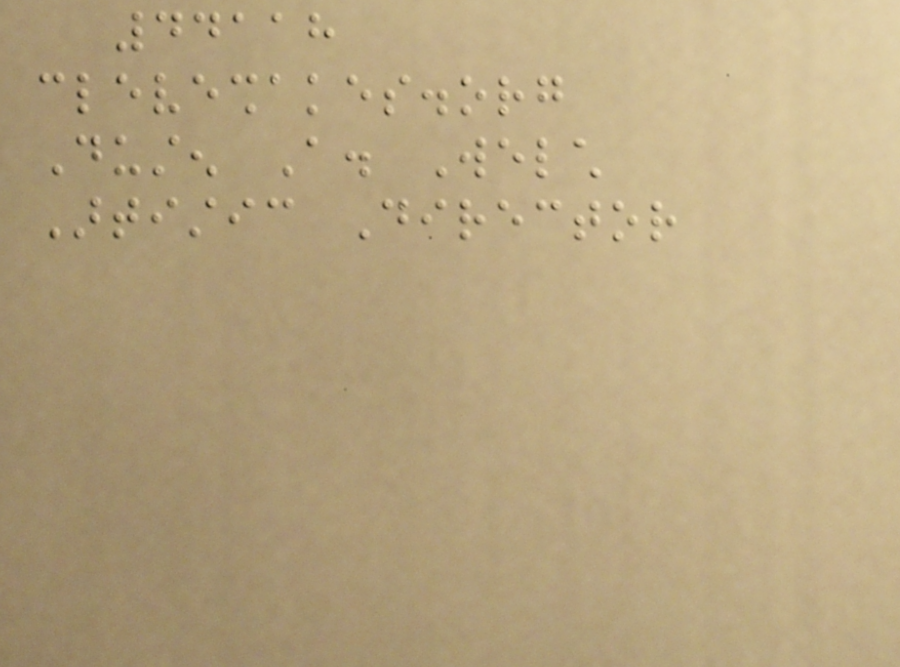44118
cleveshakes.org
Dusten A. Welch
Artistic Director
